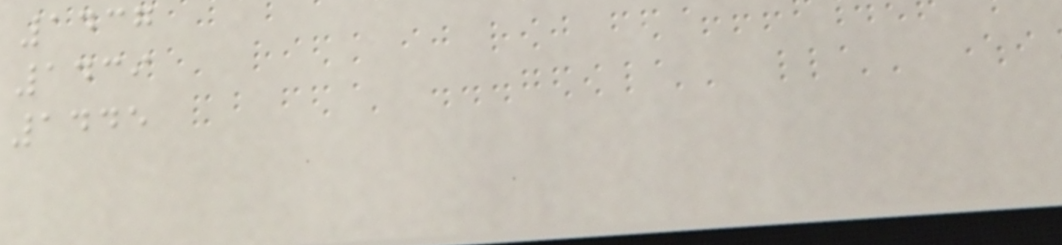1437
1439
1445
